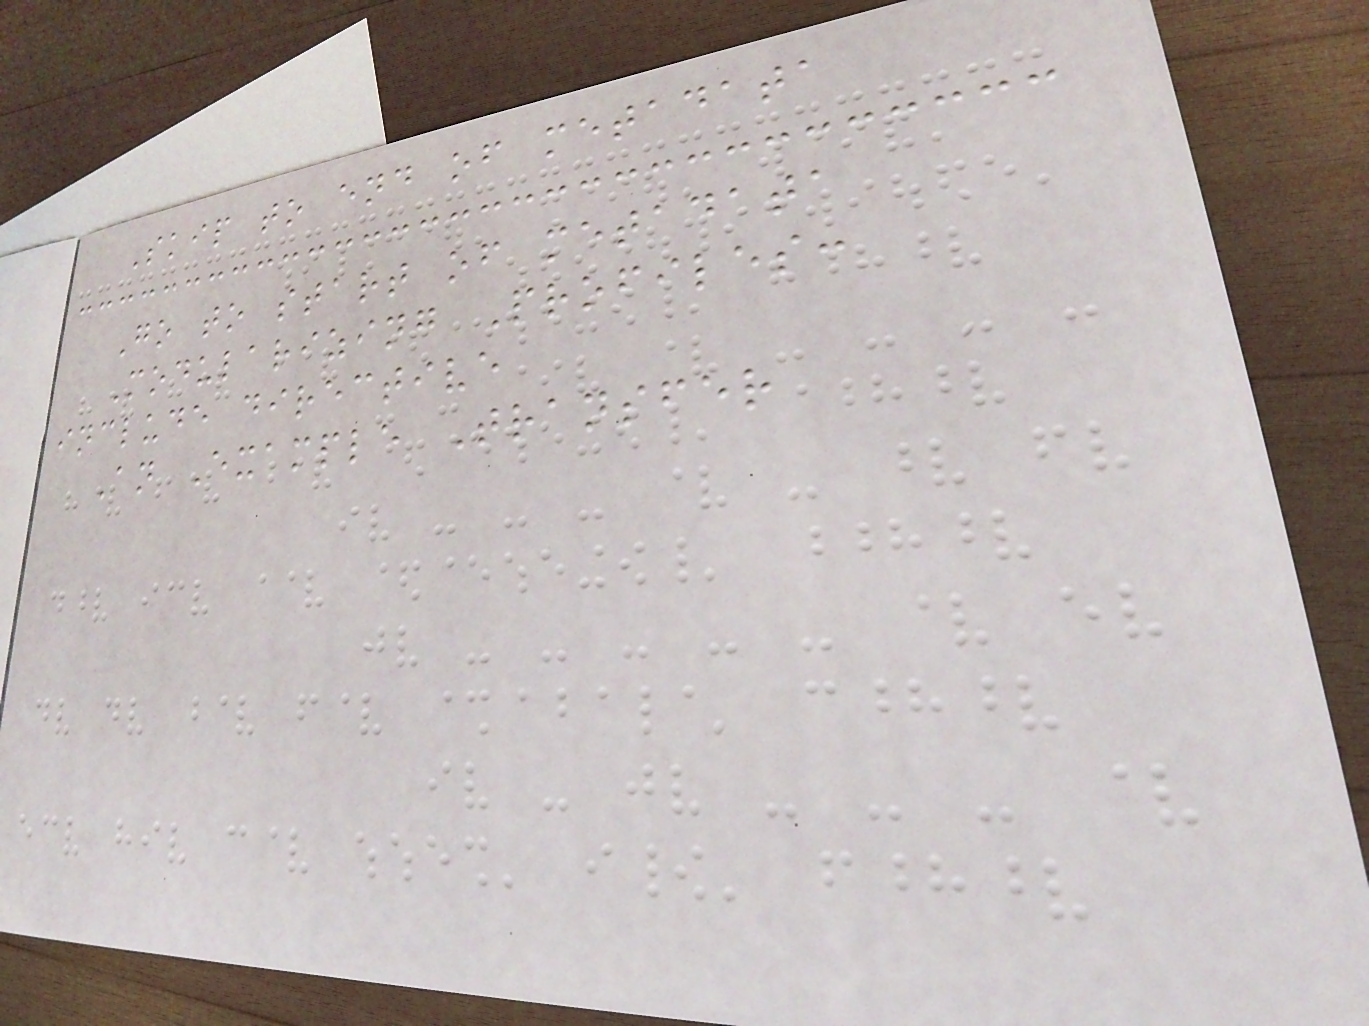Skip to end of metadata
Go to start of metadata
Modularizing Profiles:
include directive
An Example Transfer
